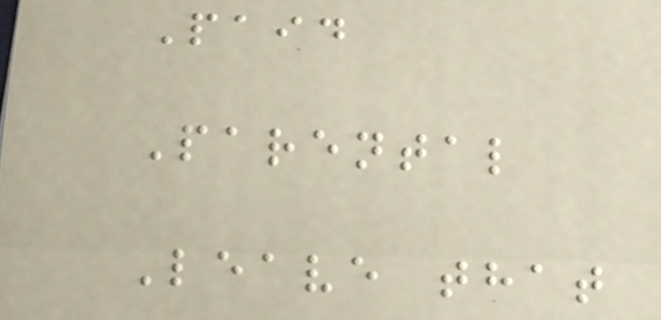Paid
Parental
Leave that
